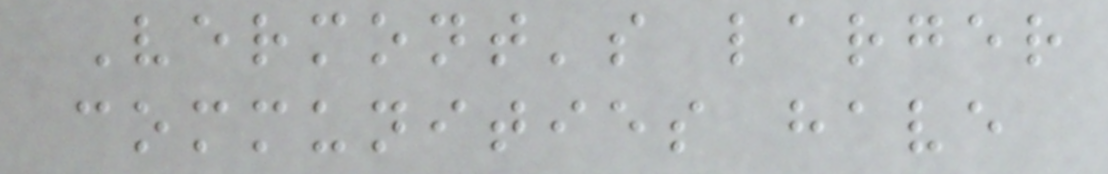Vermont's larger
communities have
